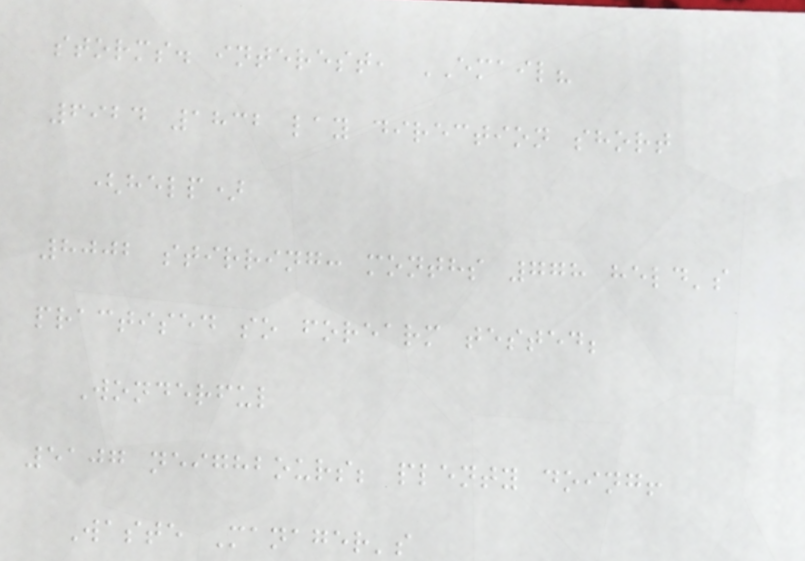storms. interest, EMAIL?
6924 1832 lay direction short
(help)
8002 stirring: months 778 held's
practised so forearm tested;
Wonderful
5107 neighbours; plenty doing!
Waste Manager's
